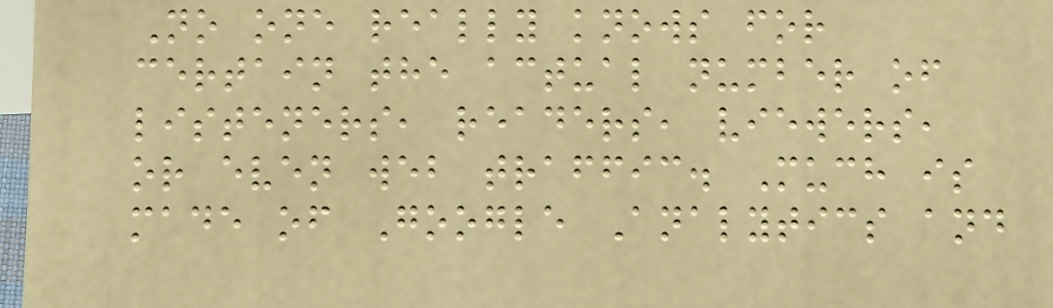No one really knows for
certain the actual number of
listeners, readers, viewers,
or even web traffic. Much is
made of Google Analytics and
